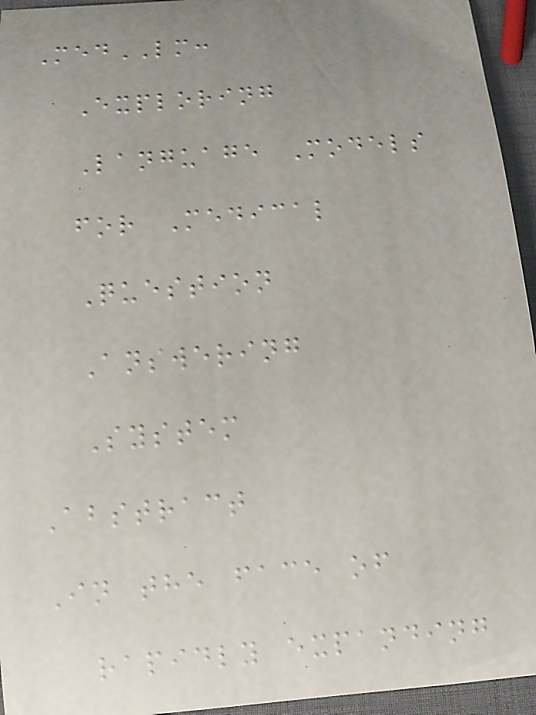MedLM:
Exploring
Language Models
for Medical
Question
Answering
System
Abstract
In the face of
rapidly expanding
